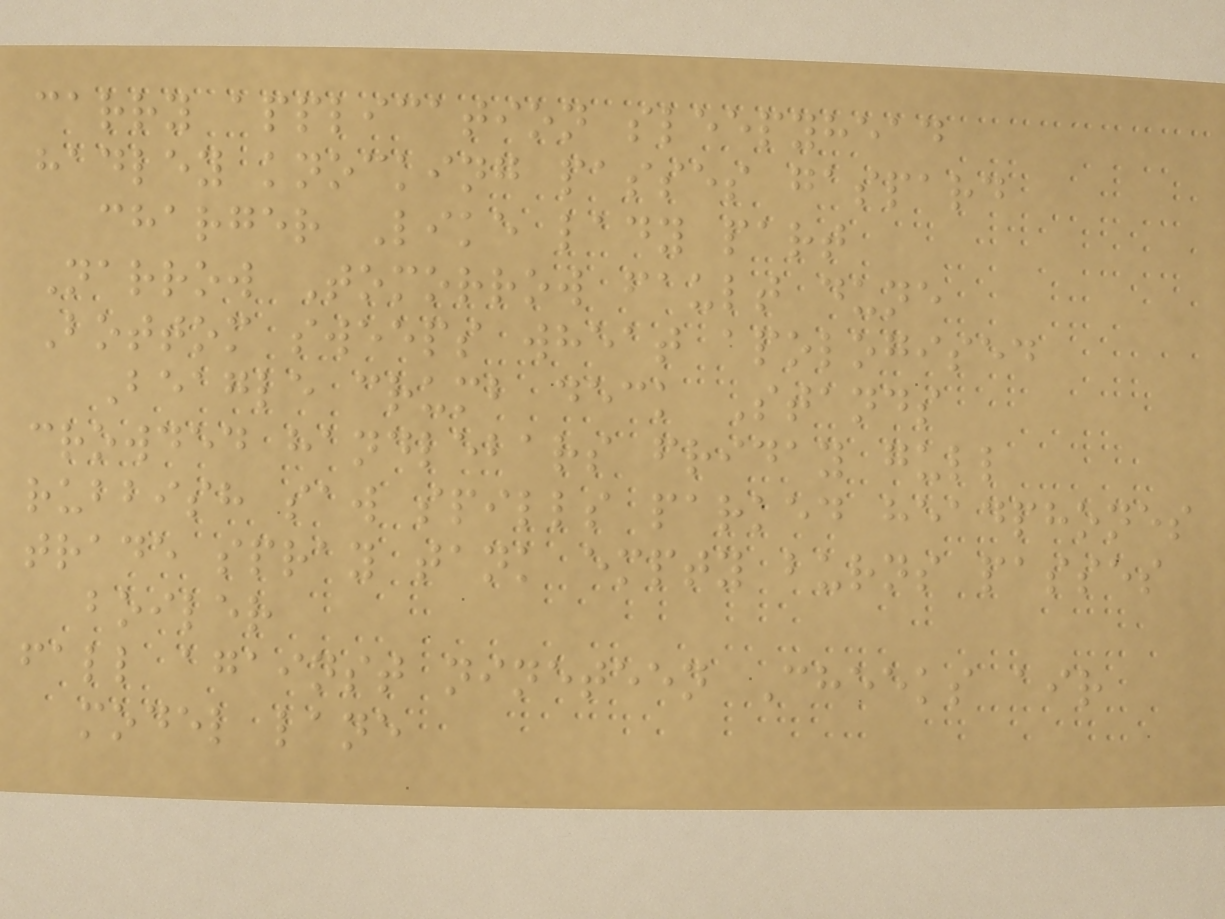carry application sleepyhead
hadley knocking passes gaspard
charger Like lady part
Narrow Tomorrow fault dune
Bottom sweeps wheat apologised
Beagle crumb deck Stands
crowded handlebars friday gull
rubbish saw spills parked headphones
trade spray tank empty burns passes
boiler
fall against nineteen Cheeks air
model lane
